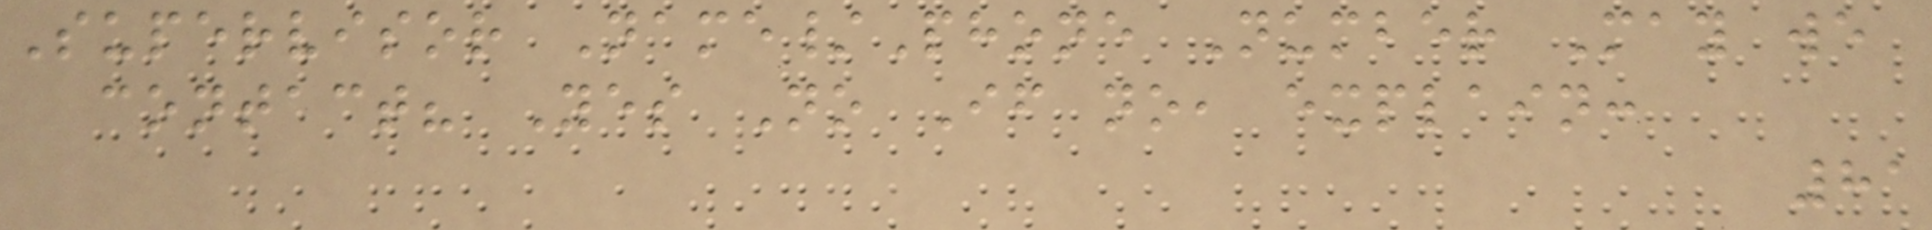Supervisor Name/Phone Number May we
contact? Yes No If no, explain:
81
